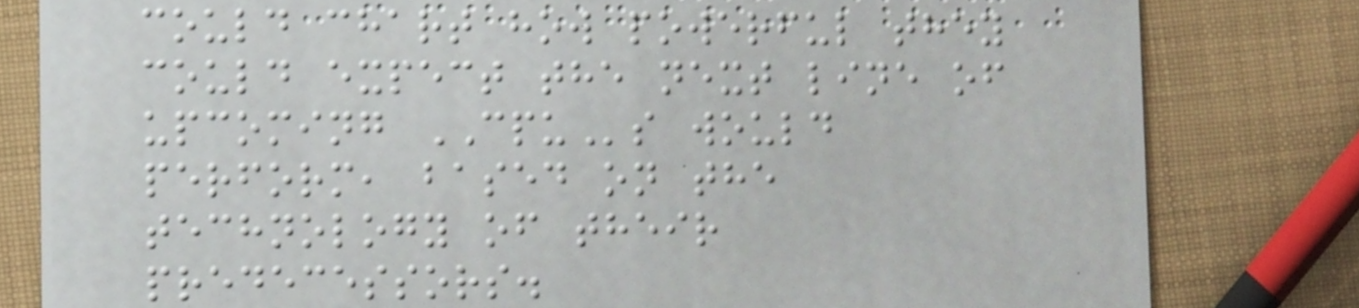could chart how powerful they
could expect the next line of
upcoming CPUs would
perform, based on the
technology of their
predecessors.
